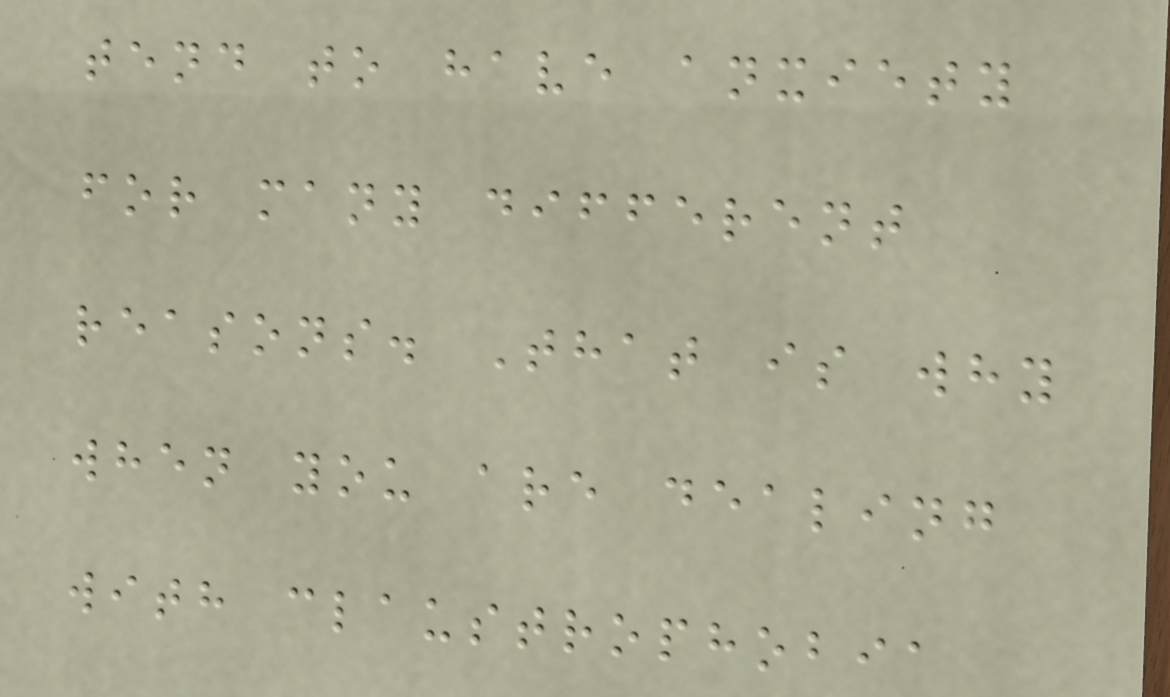tend to have anxiety
for many different
reasons. That is why
when you are dealing
with claustrophobia
